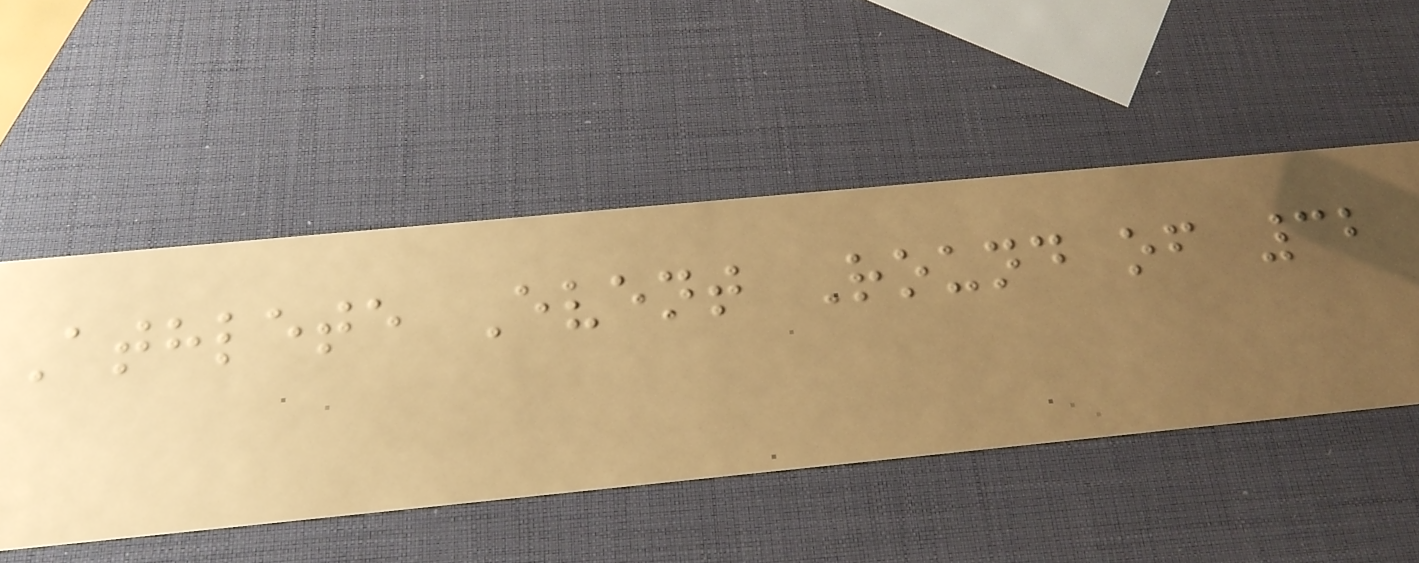Athlete Event Round of 32
